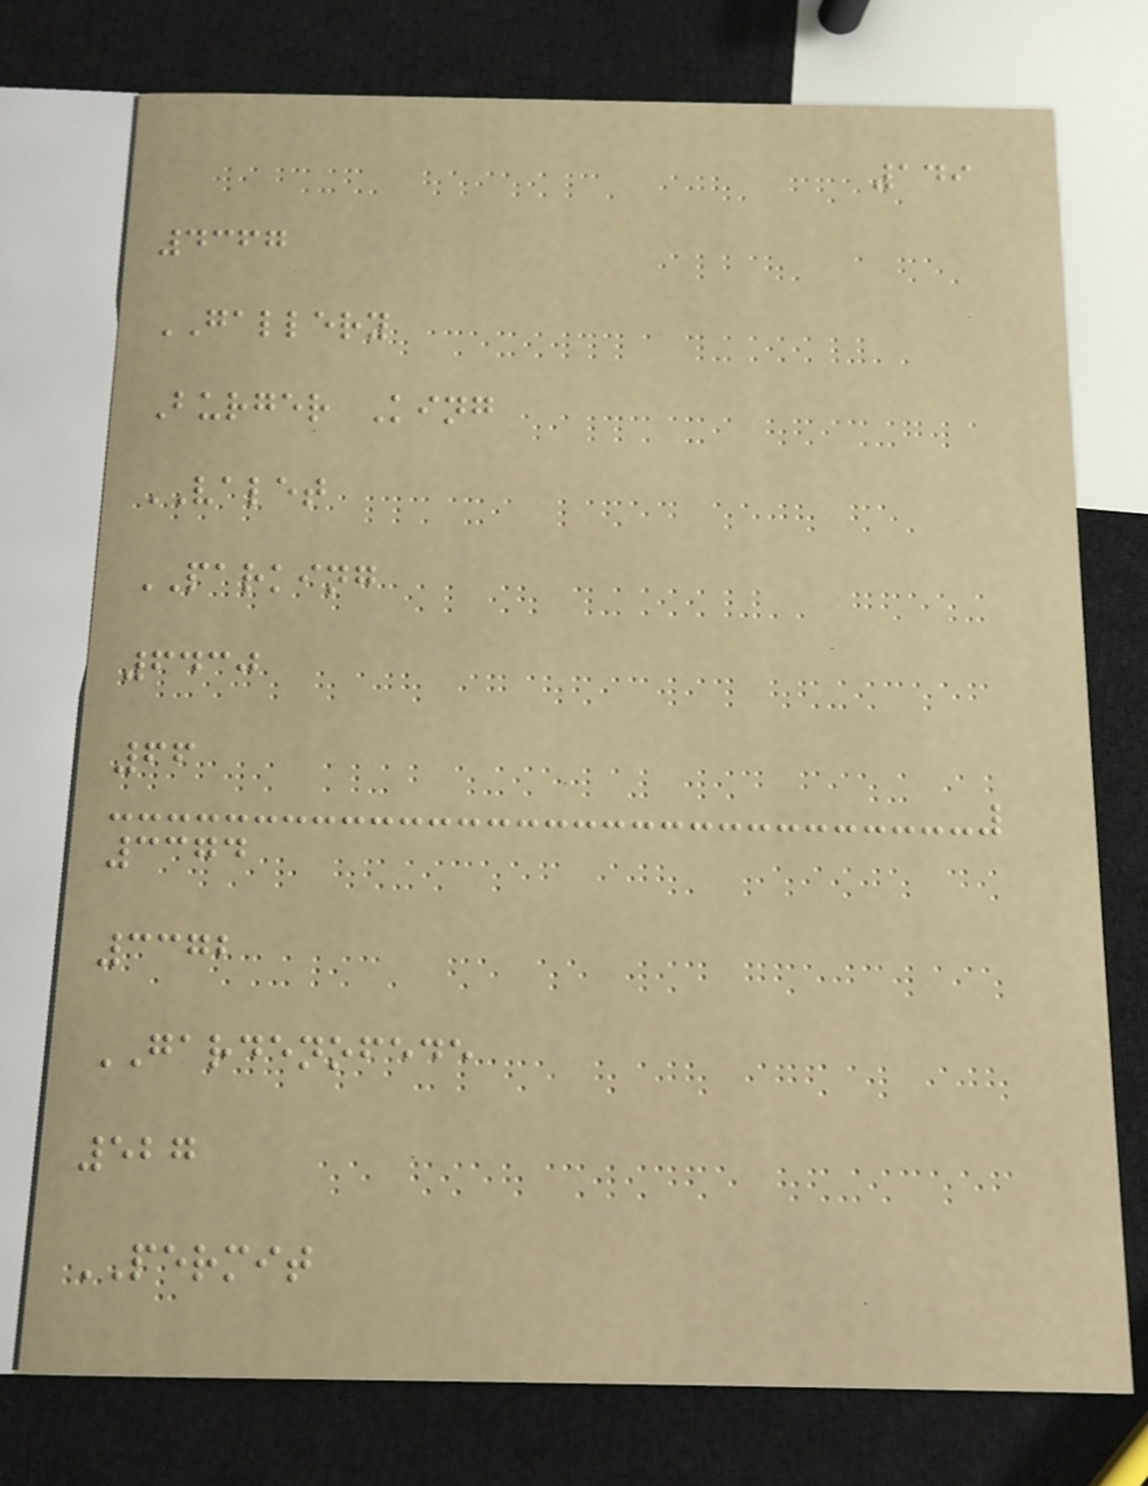149
4367
GALLERY
Burger King
VALET
PARKING
6430
66
3374
3372
GARDENOFEDE
527
PERMIT
